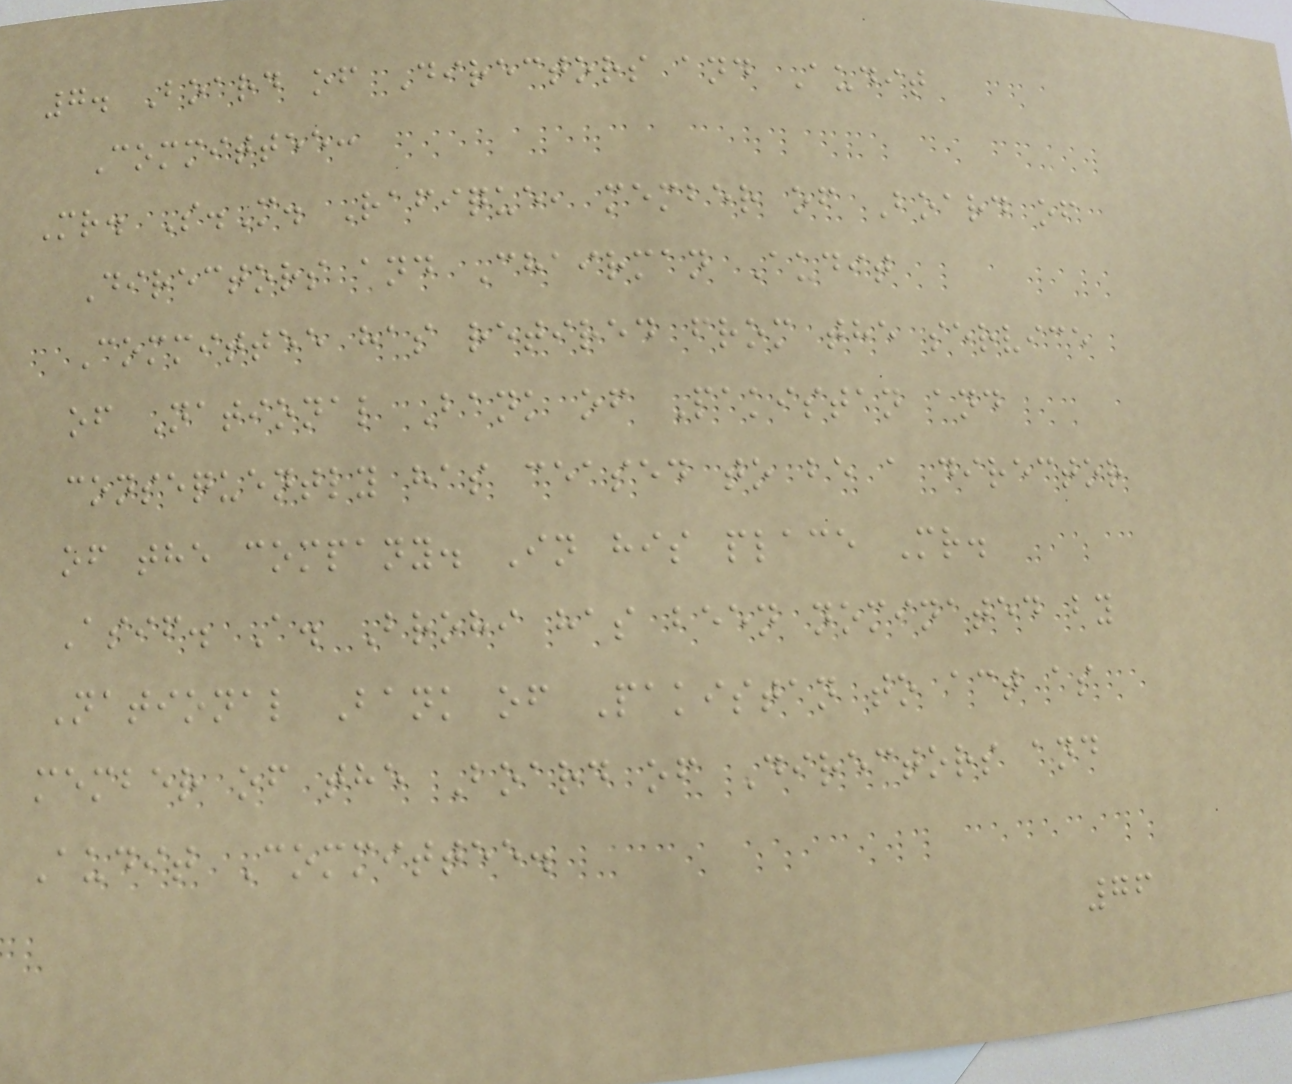7. Board of Directors and Audit
Committee:
Mr. S.M. Rafique, member of Board of
Directors and Chairman Audit
Committee has retired from the service
of National Bank of Pakistan and
consequently has ceased to be a director
of the company. In his place Mr.
Asif. A. Brohi has been nominated by
National Bank of Pakistan to act as
member of the Board of Directors and
Audit Committee.
76
